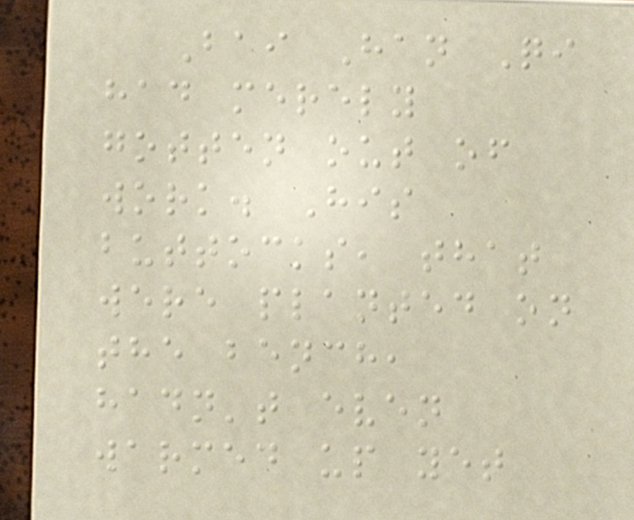Bai Han Qi
had merely
gotten out of
work. His
buttocks, that
were planted on
the bench,
hadn't even
warmed up yet
